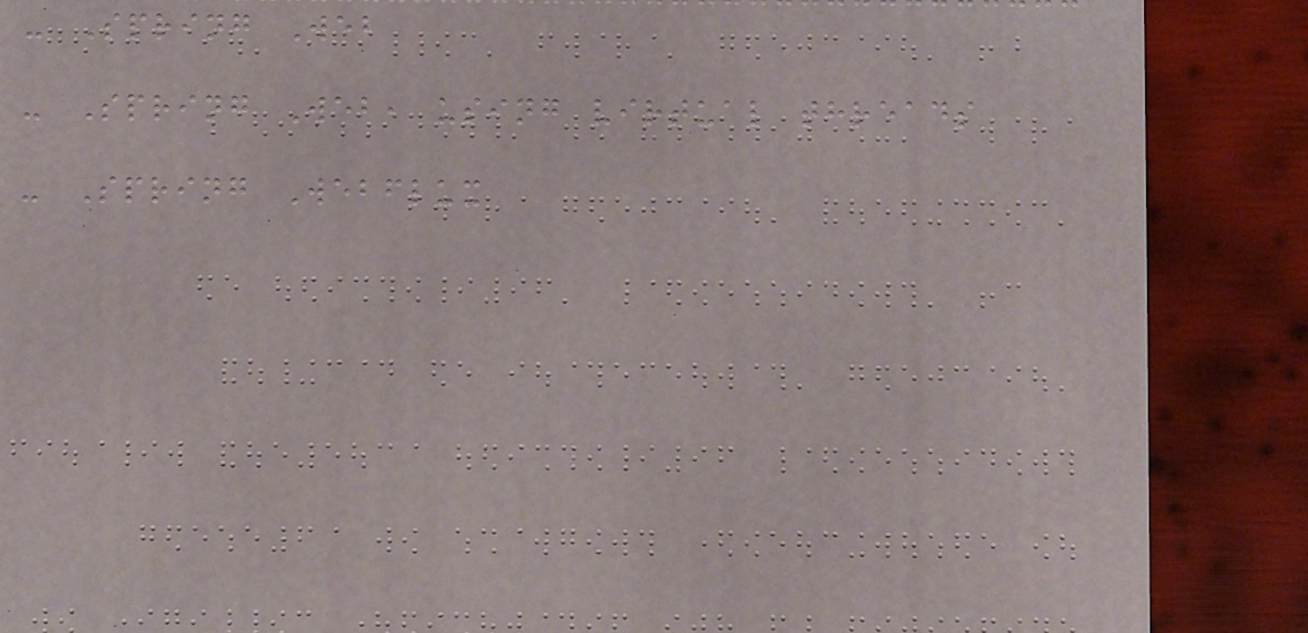- Spring Web
- Spring Web, using virtual threads
- Spring Webflux
